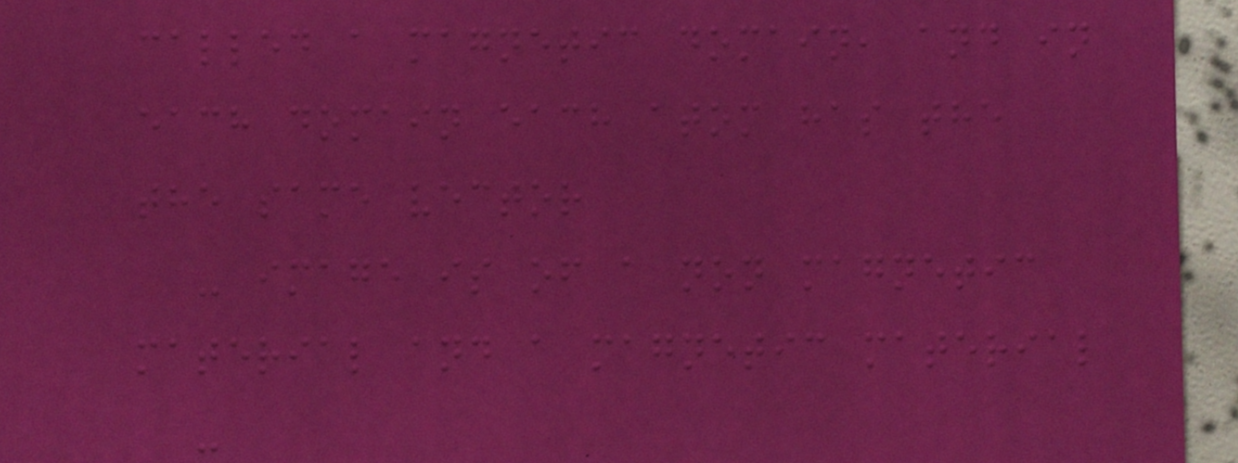called a magnetic domain, and in
each domain each atom has the
the same vector
- image is of a non magnetic
material and a magnetic material
-
